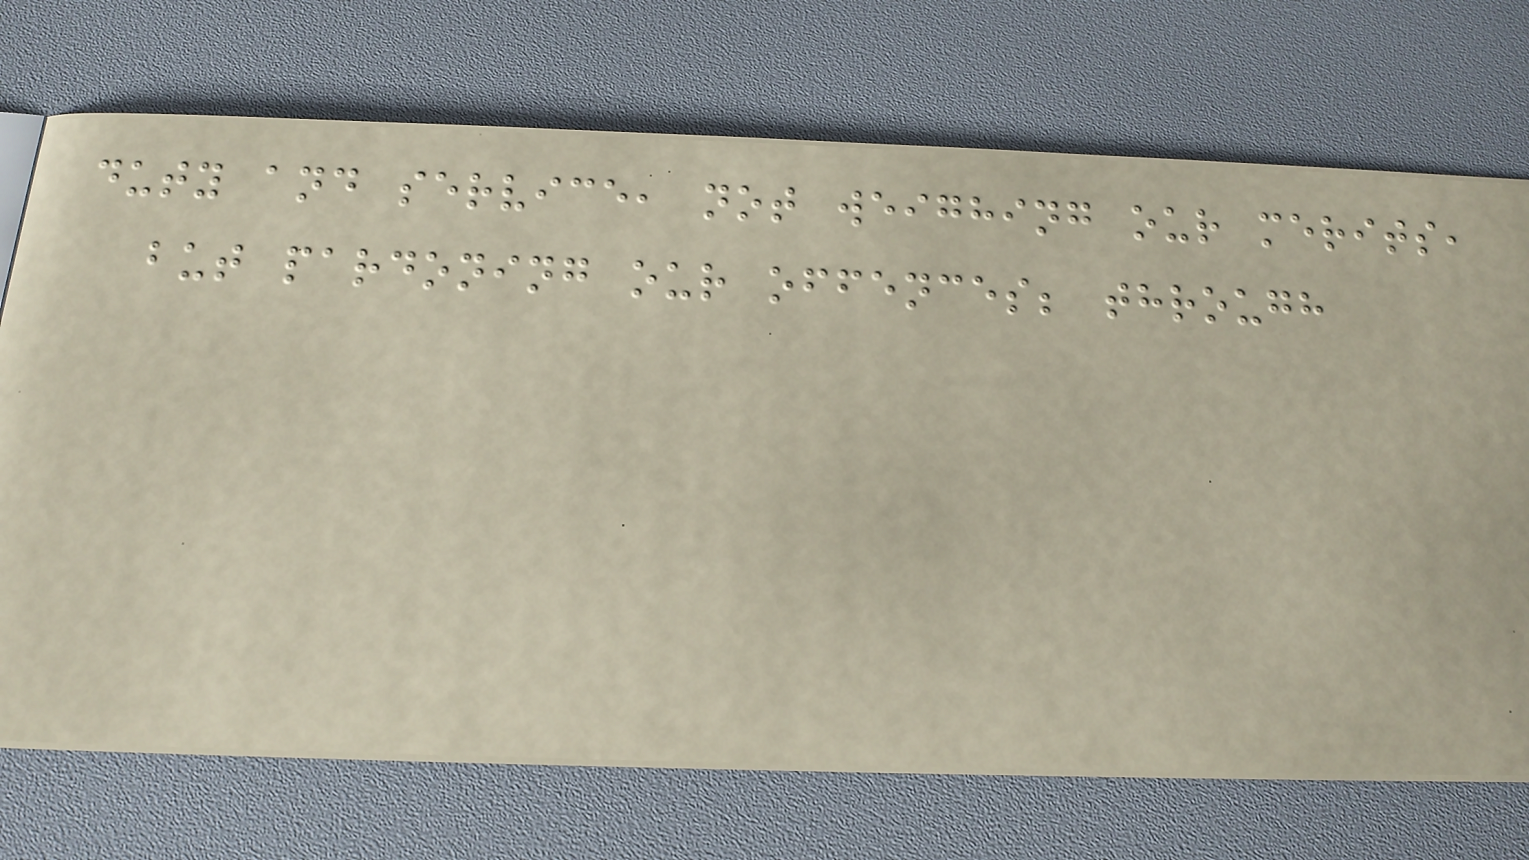duty and service, not weighing our merits,
but pardoning our offences; through
